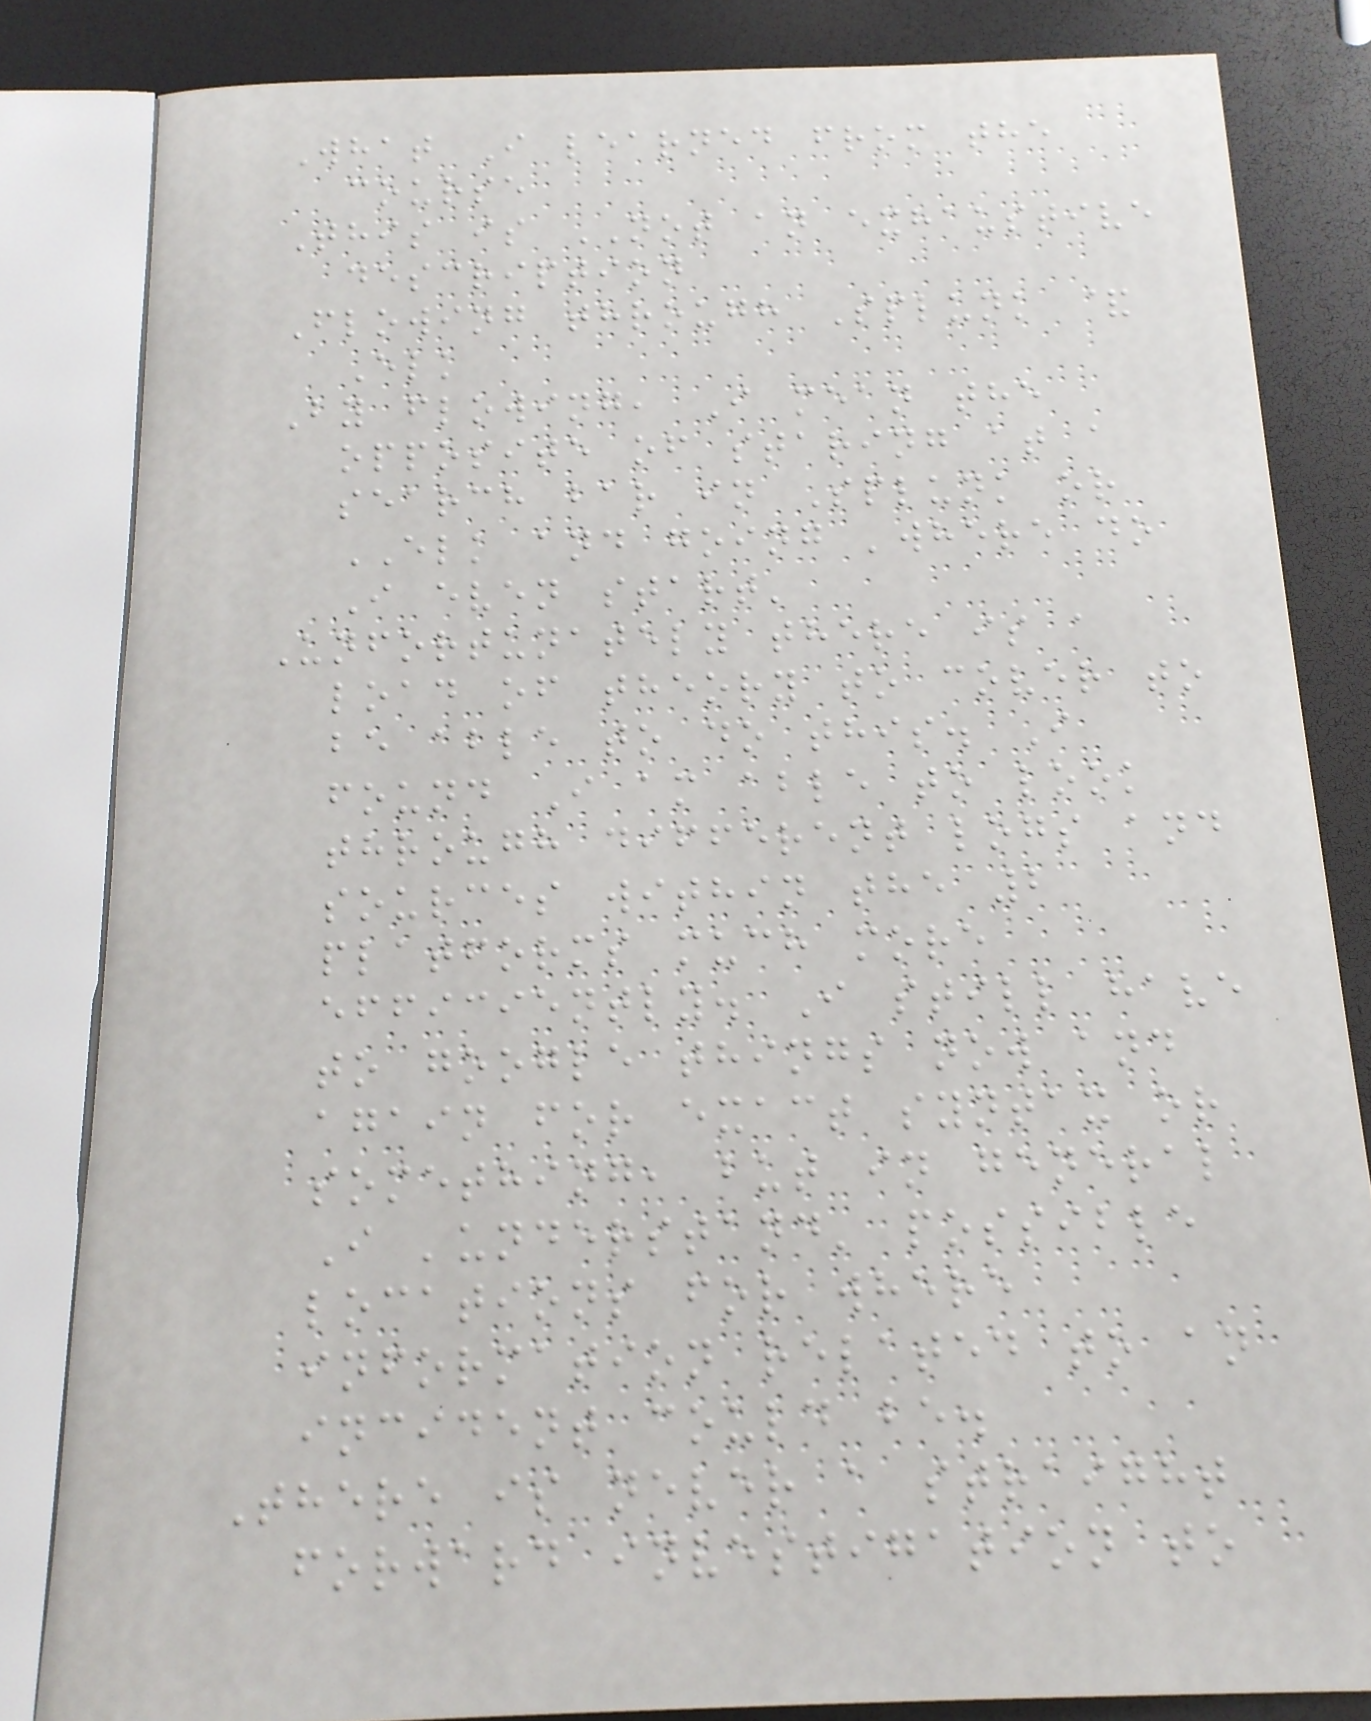What I learned from the
course
This is NOT an exhaustive
description
Flowing through Splunk &
Elk
By flowing, I mean the
opposite of staring at a
search bar in Splunk or
ELK and going 'where do
I even start'
Unfortunately there is a
load of theory to cover to
be able to do this. I
found I am able to look
through different logs and
sources within the 2
platforms much more
efficiently. I still have
to google things now and
again for exact syntax or
something, but in general
I 'understand' possible
locations for where
information related to an
incident could be.
There is never a straight
forward investigation to
